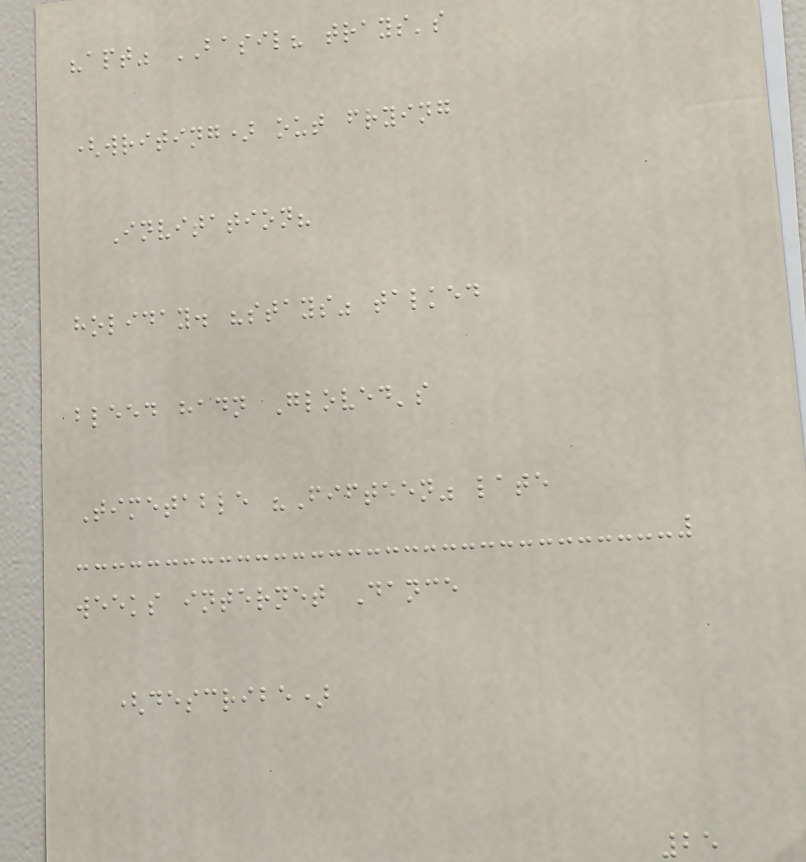"apt" BASIL? trays's
(writing) out frying
Invitation?
holiday. "stays" talked
bleed hadn Gloved's
Timetable "Fifteen" late
weeks internet Dance
(describe)
25
